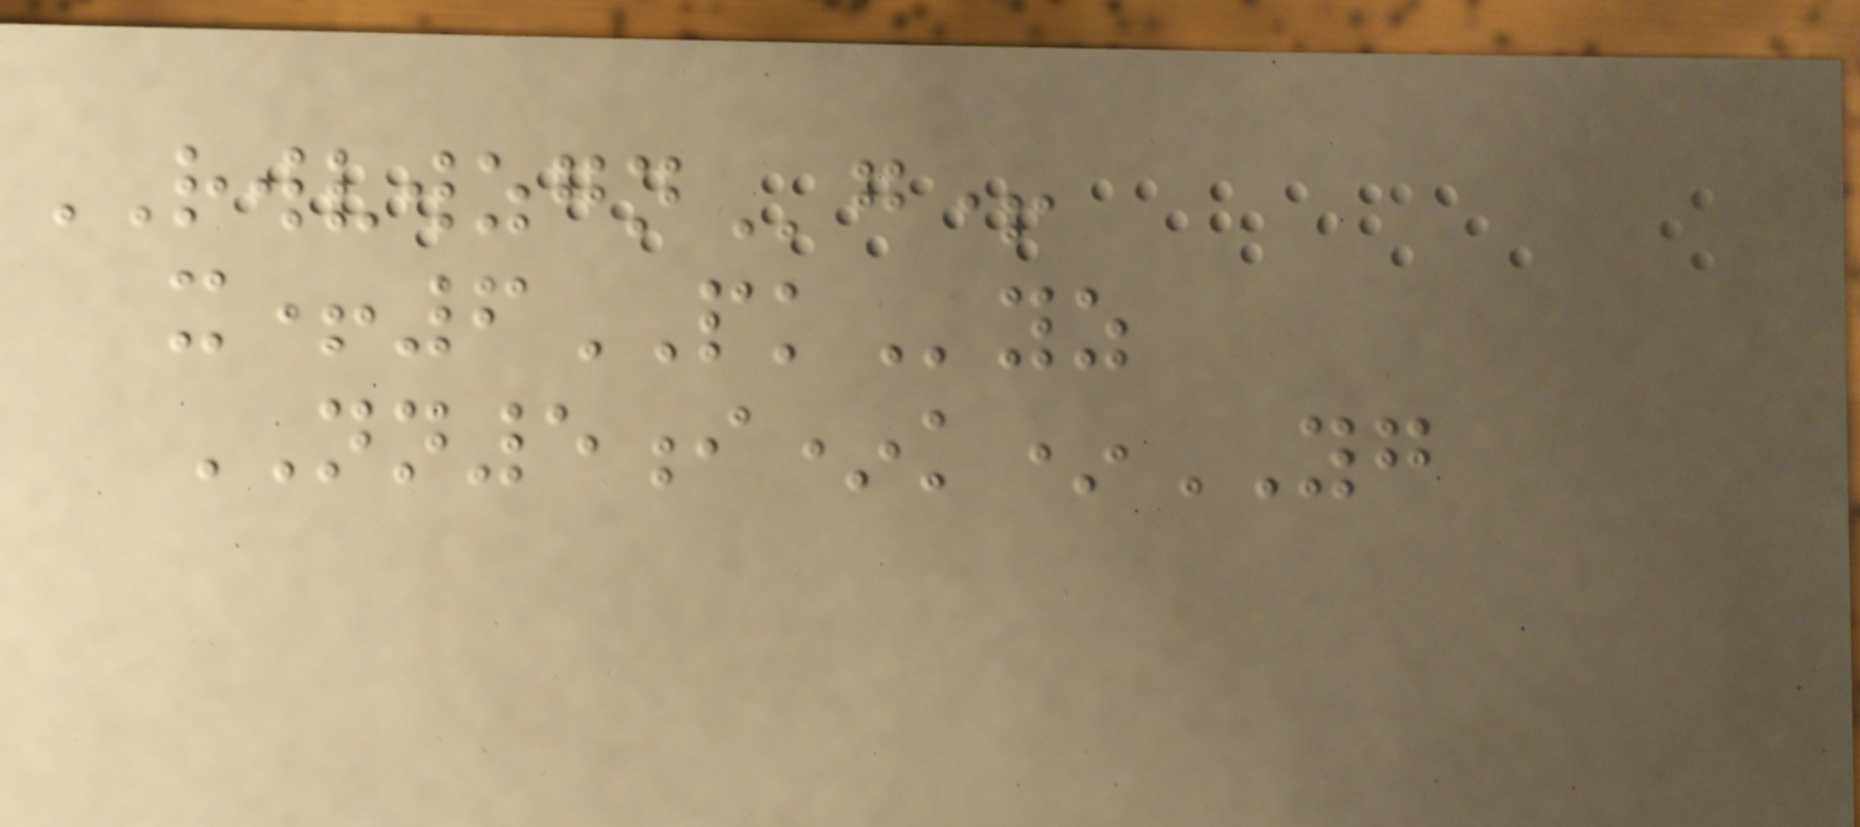RWVWZGNg+
x+6PKyz
NN5i*k*YG
